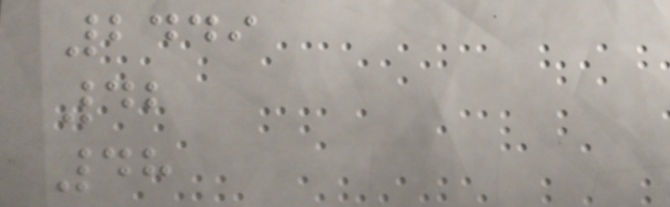2449
42
48
